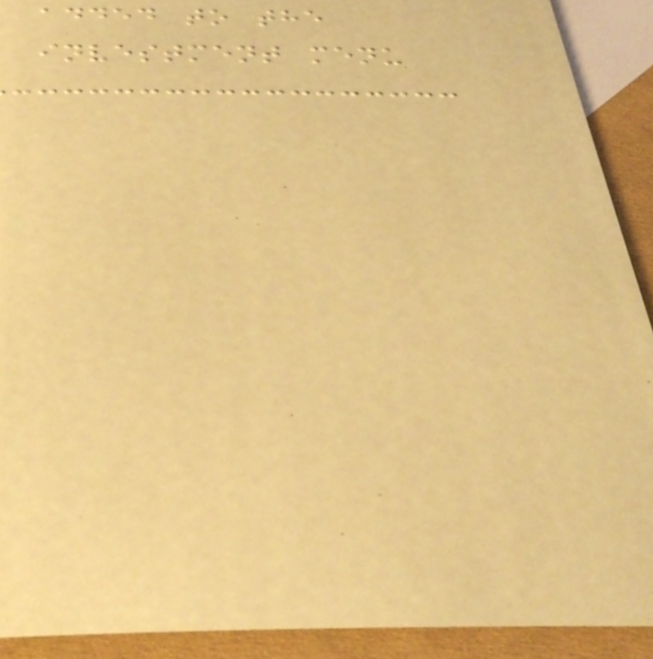added to the
investment menu
